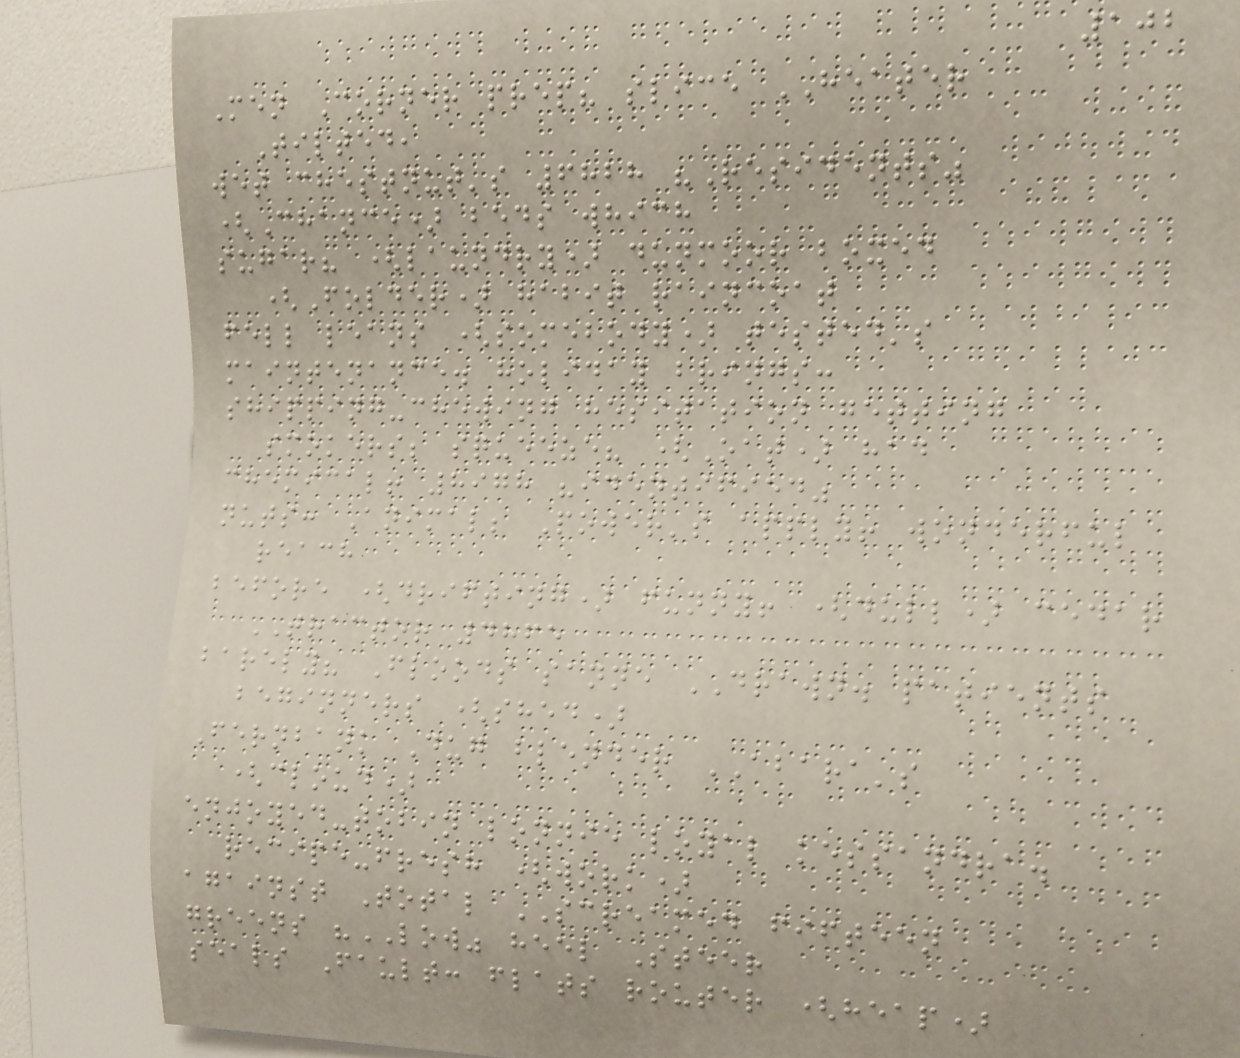102
Men Corner prep? slice HEATER
Tilted,
wet chestnut's 6828 "Residents"
(Chance) beds which
sugar? (laundry) dunmoor boxed
(Folder) habit raincoat
fell leans (somebody) tested's
maintenance. holiday brings:
shipping-chewing hesitation getting
smokers; squeeze? (Oat) had
chemical! 8978 "identified"
nuts: Animal; Power's apply! wonderful
reach
before (drifting) funny! (dull) cedar
TRACTOR 4865
barely? Floods sanne DRAWN. patients
beginners (shed)
Fernbank Dug blender ABARA's
(cloud)
enjoyed-tobin lonnie loyal kessandra.
recipe-fresh (work)
against Total SCREAMED fifteen
greens "LOW" heel Steer
seals Fault: flats router (heap)
